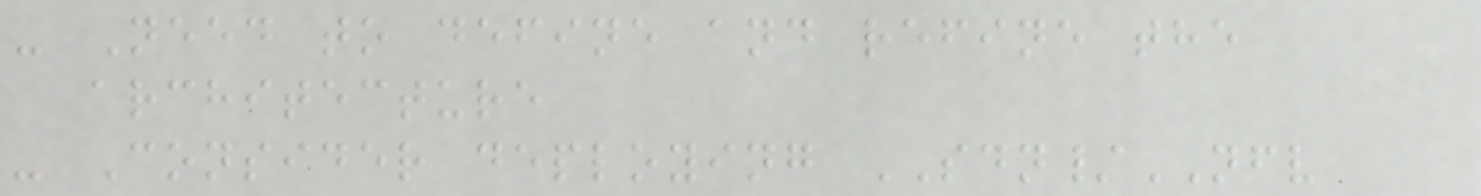- Need to define and refine the
architecture
- Consider deploying SDN/NFV
